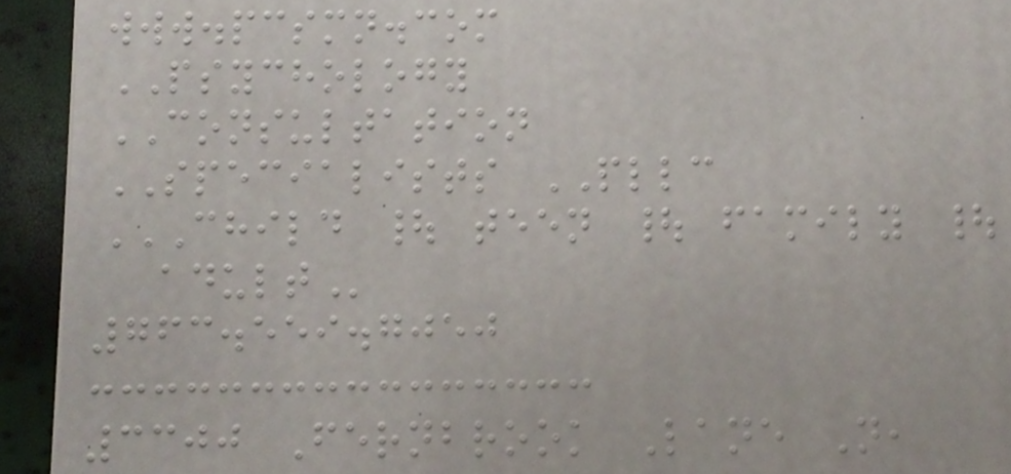www.pcsmn.com
PSYCHOLOGY
CONSULTATION
SPECIALISTS PLLC
CHILD | TEEN | FAMILY |
ADULT
763.559.7050
3300 Fernbrook Lane N,
